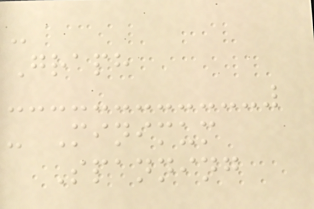-
Graph
- Minimum
Spanning
